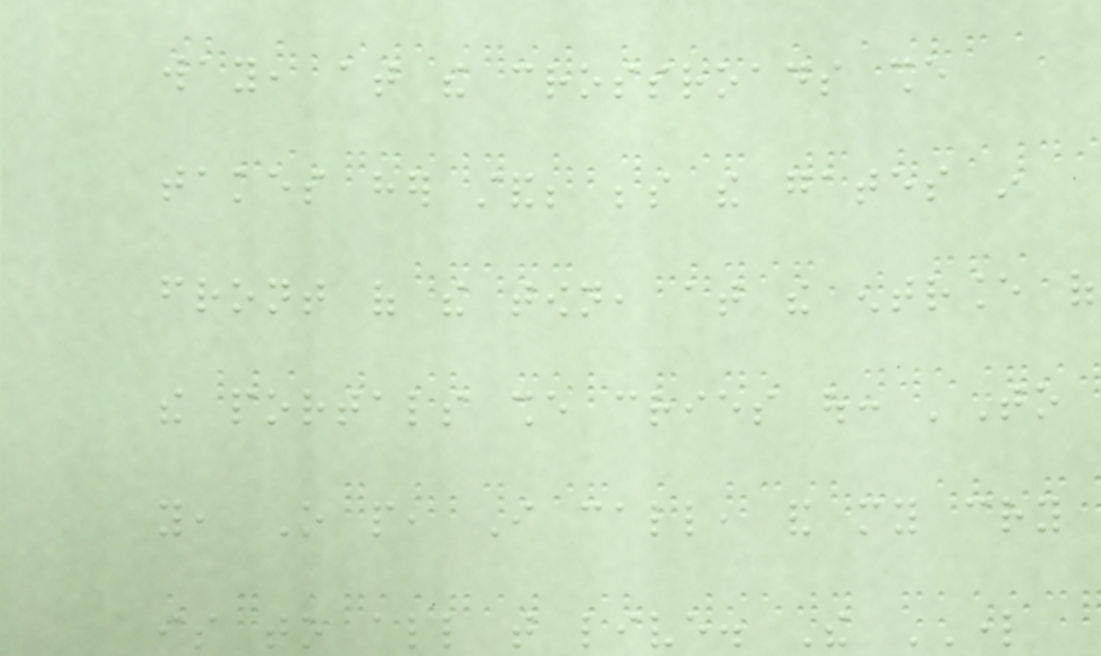way, at the crossroads she
takes her stand; beside the gates in
front of the town, at the entrance of
the portals she cries out: 'To
you, O people, I call, and my cry
is to all that live. The LORD
